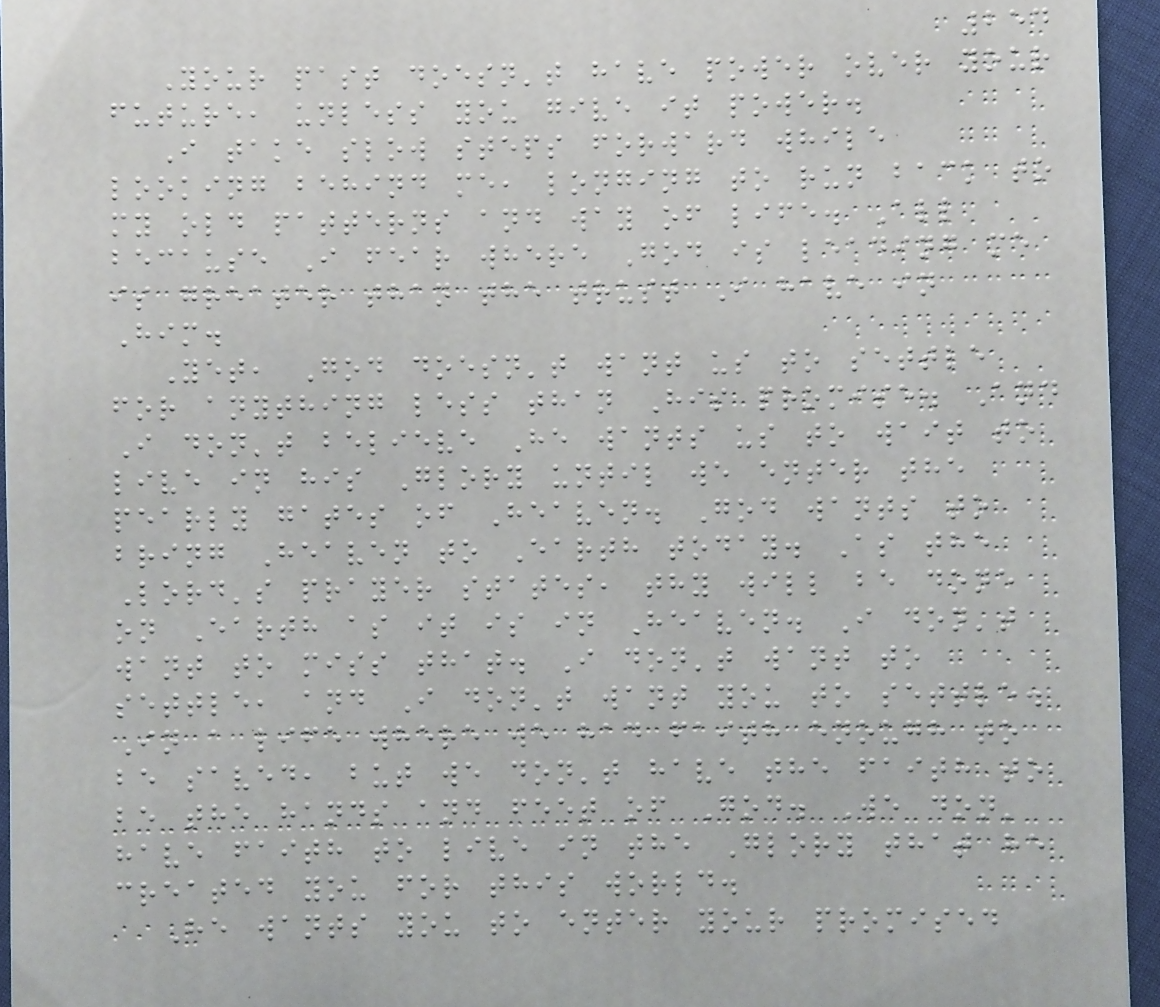254
Your past doesn't have power over your
future, unless you give it power.
I take slow steps forward while
looking behind me, longing to run back to
my old patterns and way of life. All
because I fear where God is leading me
is greater than the trust I have in
Him.
Yet, God doesn't want us to settle
for anything less than His promise. And
I don't believe He wants us to wait to
live in his Glory until we enter the
pearly gates of Heaven. God wants to
bring Heaven to Earth today. As the
Lord's prayer states, thy will be done
on Earth as it is in Heaven. I don't
want to miss that. I don't want to
settle, and I don't want you to settle.
In a life where we had faith enough to
be saved, but we don't have the faith to
be the hands and feet of God. We don'
have faith to live in the Glory that he
created you for this world.
He wants you to enter your promised
